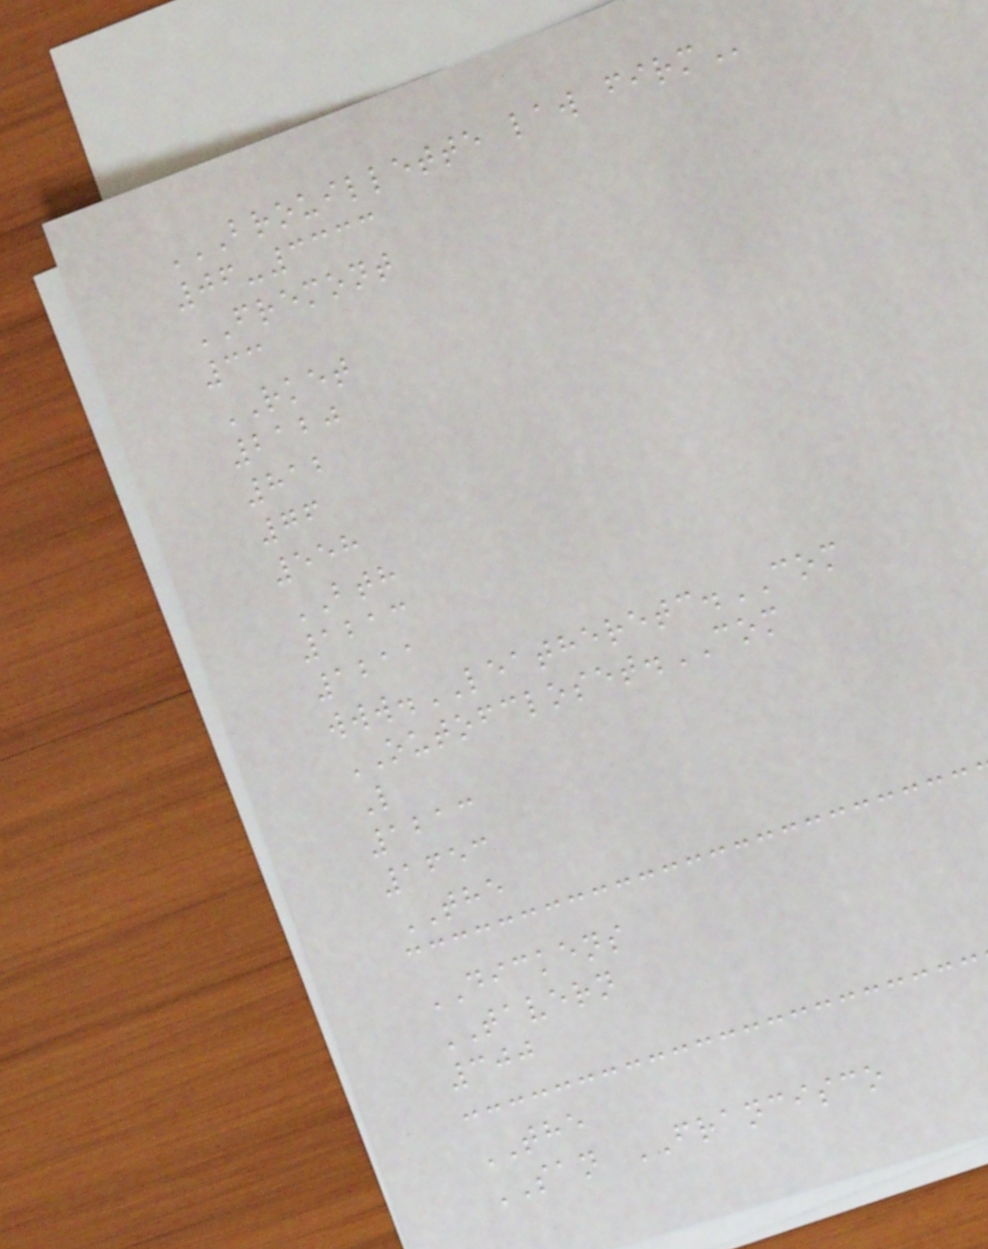BROUILLETTE LAW FIRM
06-3333
FREMONT
33
RKET
2120
812
76
558
BTH
1213
1211
www.LEATHERETC.COM
OUTOFCLOSET.COM
L
1213
1653
THE
DICKENS
TAVERN
300
THE
SAN FRANCISCO
